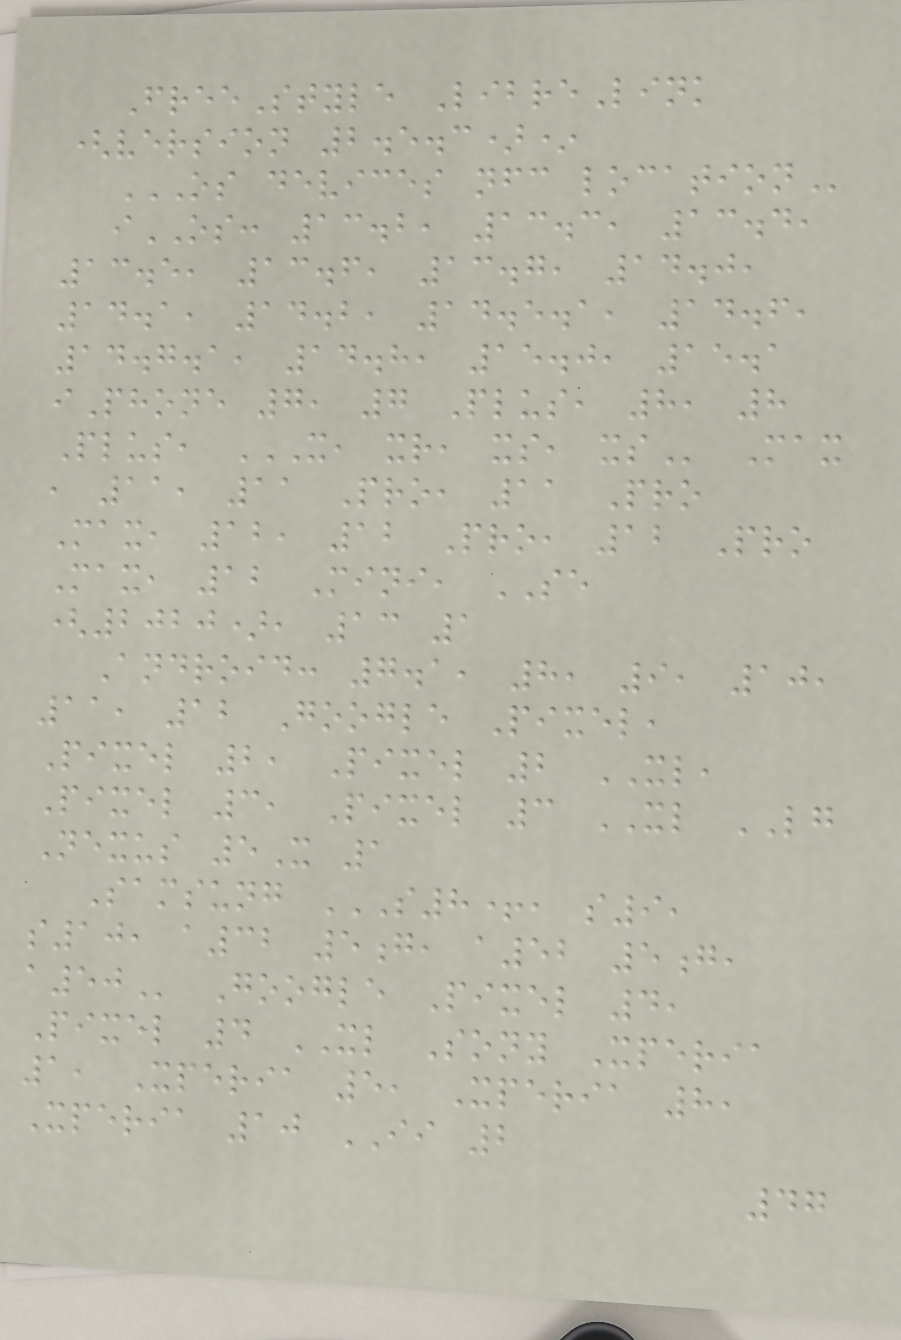FreeStyle LibreLink
(version 2.5.3)*
OS DEVICES NFC LOCATION
iOS: 13.2, 13.3, 13.4,
13.5, 13.6, 13.7, 14.0,
14.1, 14.2, 14.5.1, 14.6,
14.7.1, 14.8, 15.0, 15.1
iPhone 7, 7 Plus, 8, 8
Plus, X, XR, XS, XS Max
, 11, 11 Pro, 11 Pro
Max, 12, 12 Pro, 12 Pro
Max, 12 Mini, SE
(2020), 13 1
Android: 7.1, 8, 9, 10,
11, 12 Google Pixel,
Pixel 2, Pixel 2 XL,
Pixel 3, Pixel 3 XL LG
Nexus 5X 1
Samsung S8+, S9,
S10, A32 5G, A52 5G,
A50 Google Pixel 4,
Pixel 4 XL Sony Xperia
1, Xperia 5, Xperia 8,
Xperia 10 II 2
47
